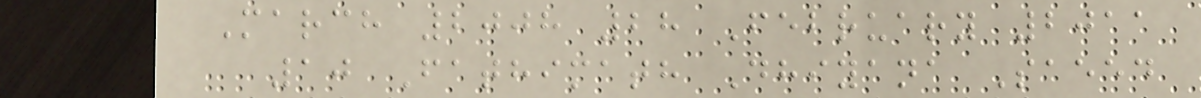March 2008 28 February 2011
10 Fathimath Dhiyana Saeed
